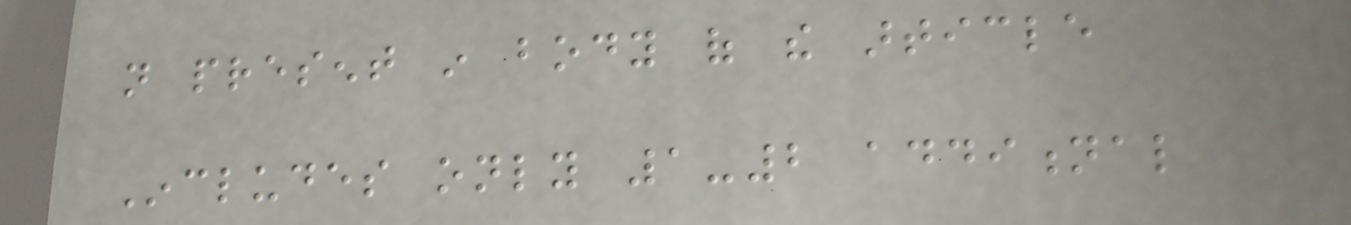not present in body of the article
Includes only 1-2 additional
